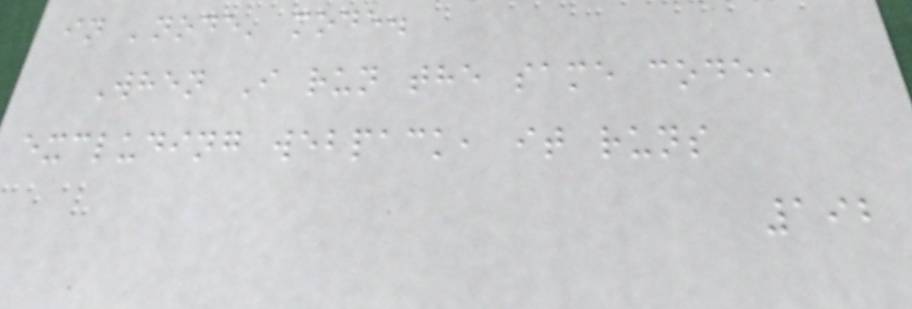in 'node' mode.
When I run the same code,
excluding webpack, it runs
192
